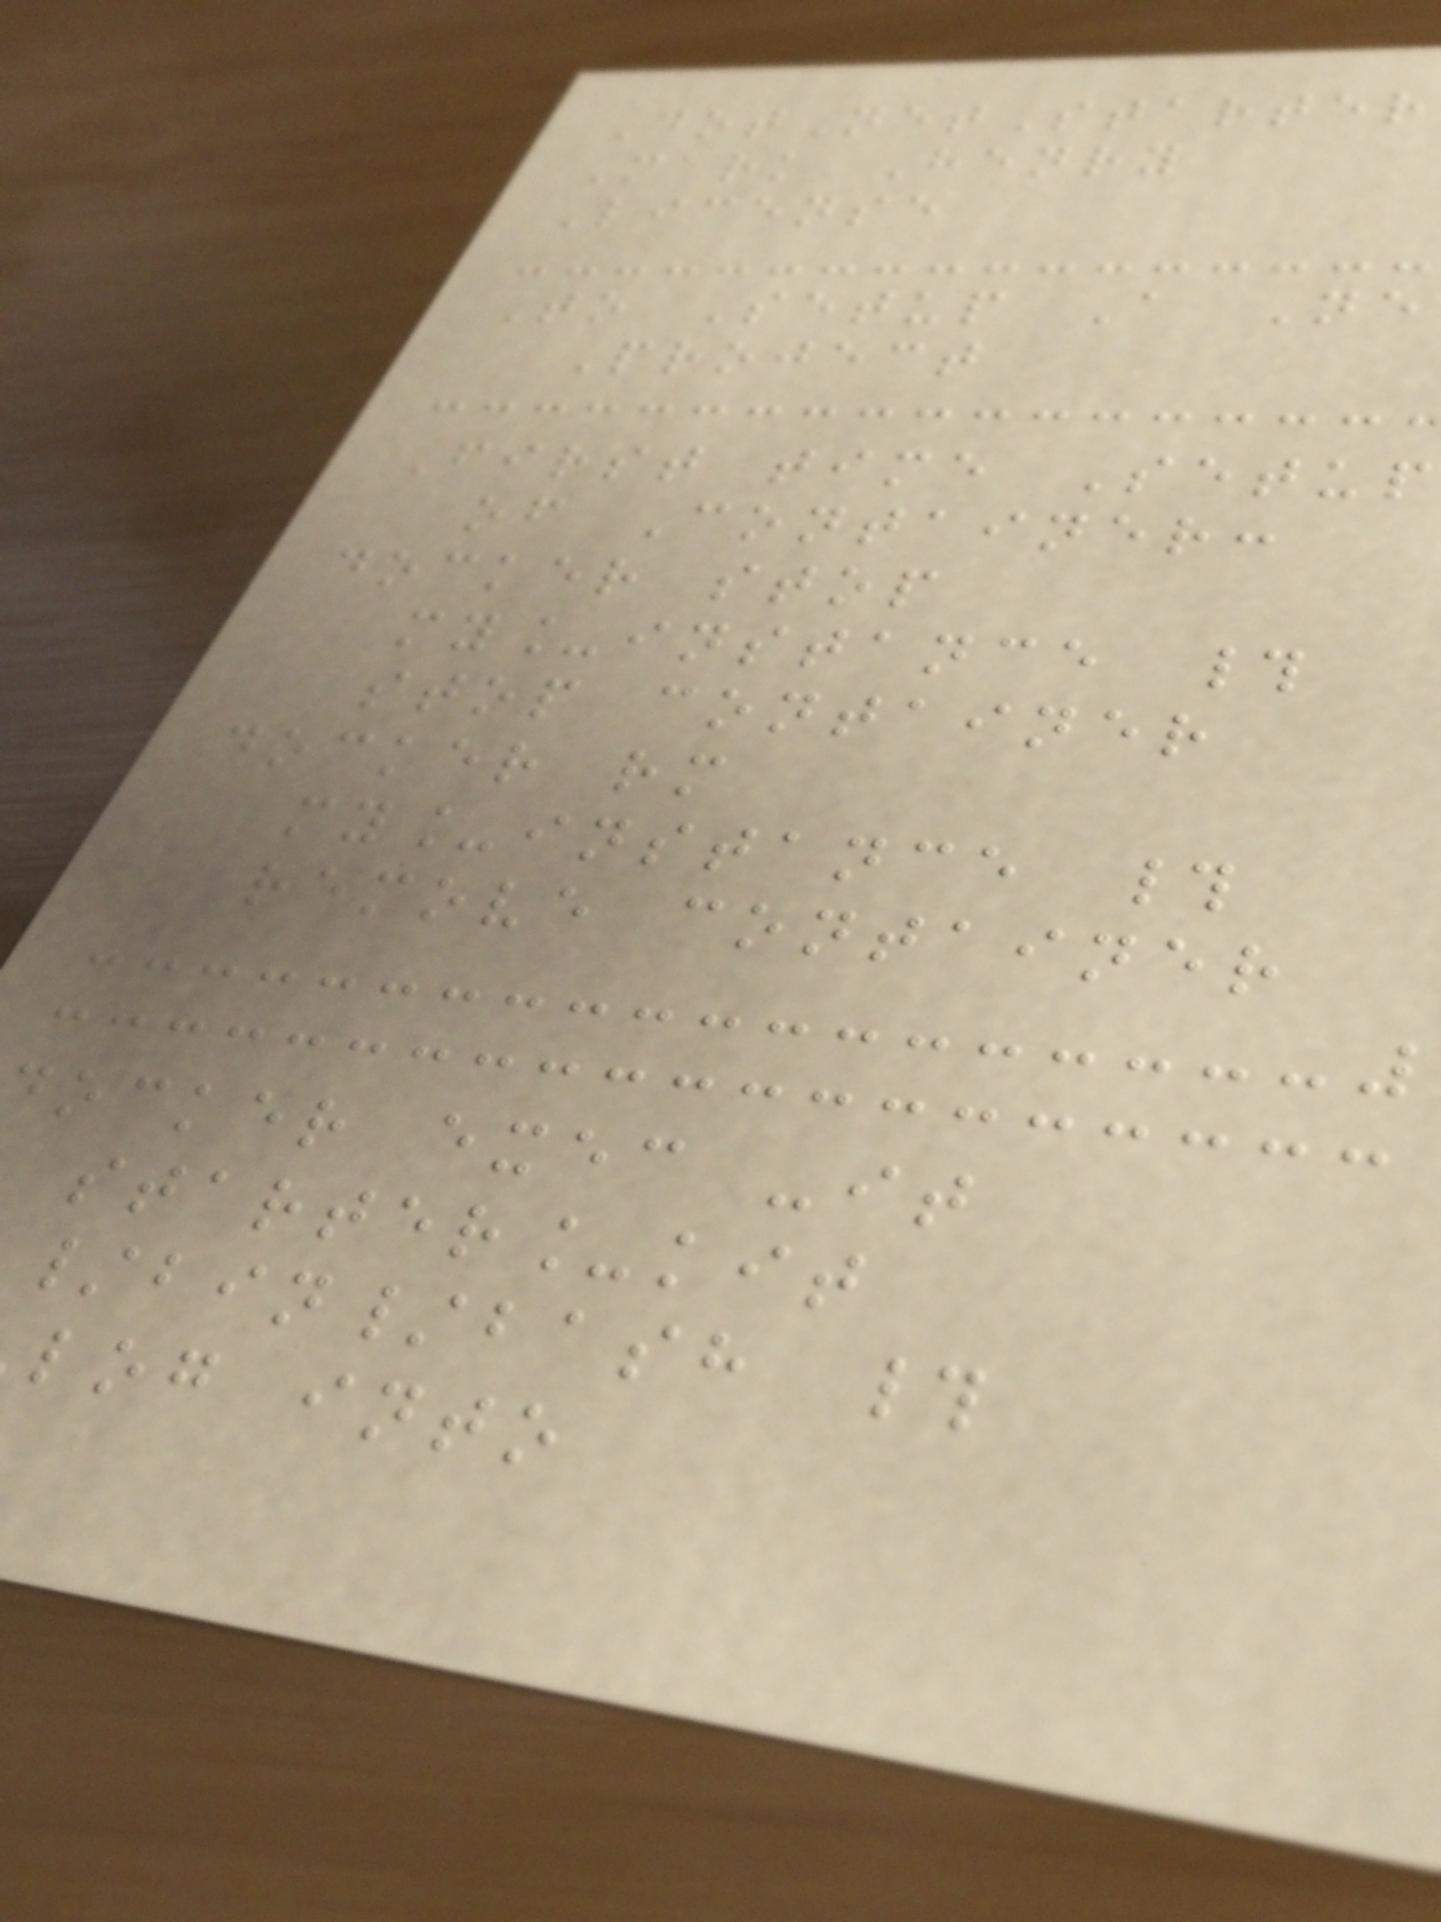DotNetStarter
Mark Henry
License
To Setup A Ne
Project
First time Setup
of Container:
docker stop
my_instance #
stop container
docker rm
my_instance #
remove container
ocker exec -it
starter_kit
/bin/bash #
log into
